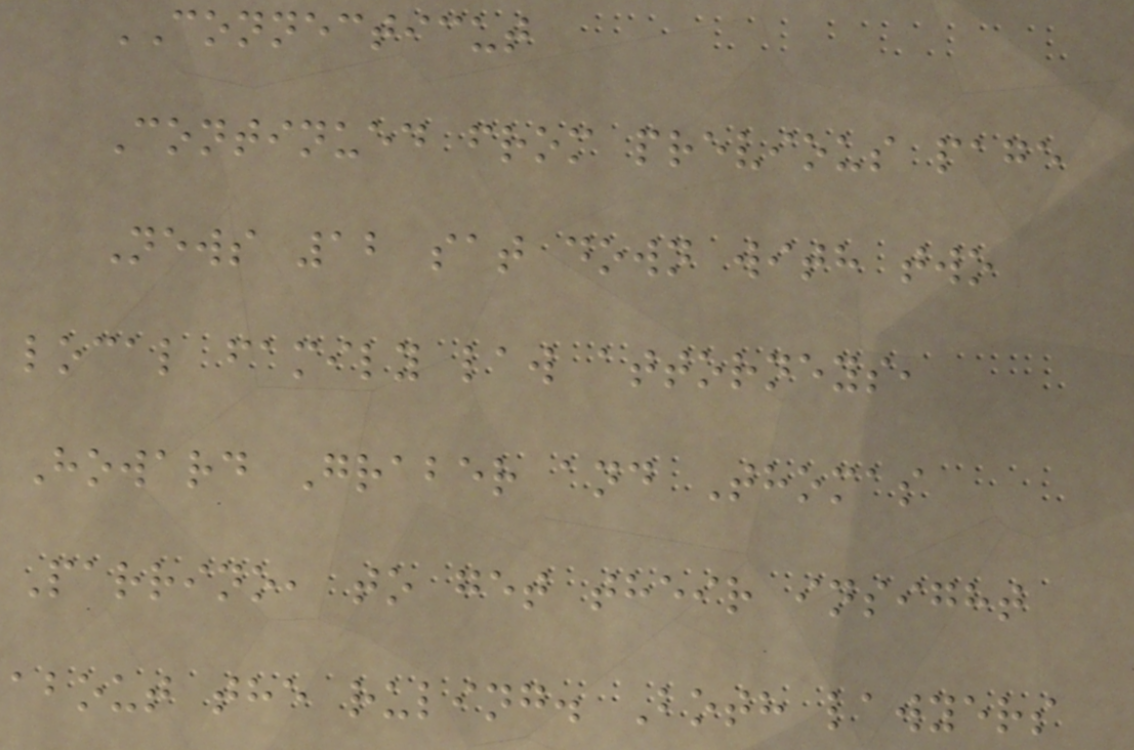CONNECTICUT
Continued from previous page
News 12 sat down with two
local family law attorneys,
Howard Graber and Thomas
Parrino, to get their insight
about the ruling. Both lawyers
